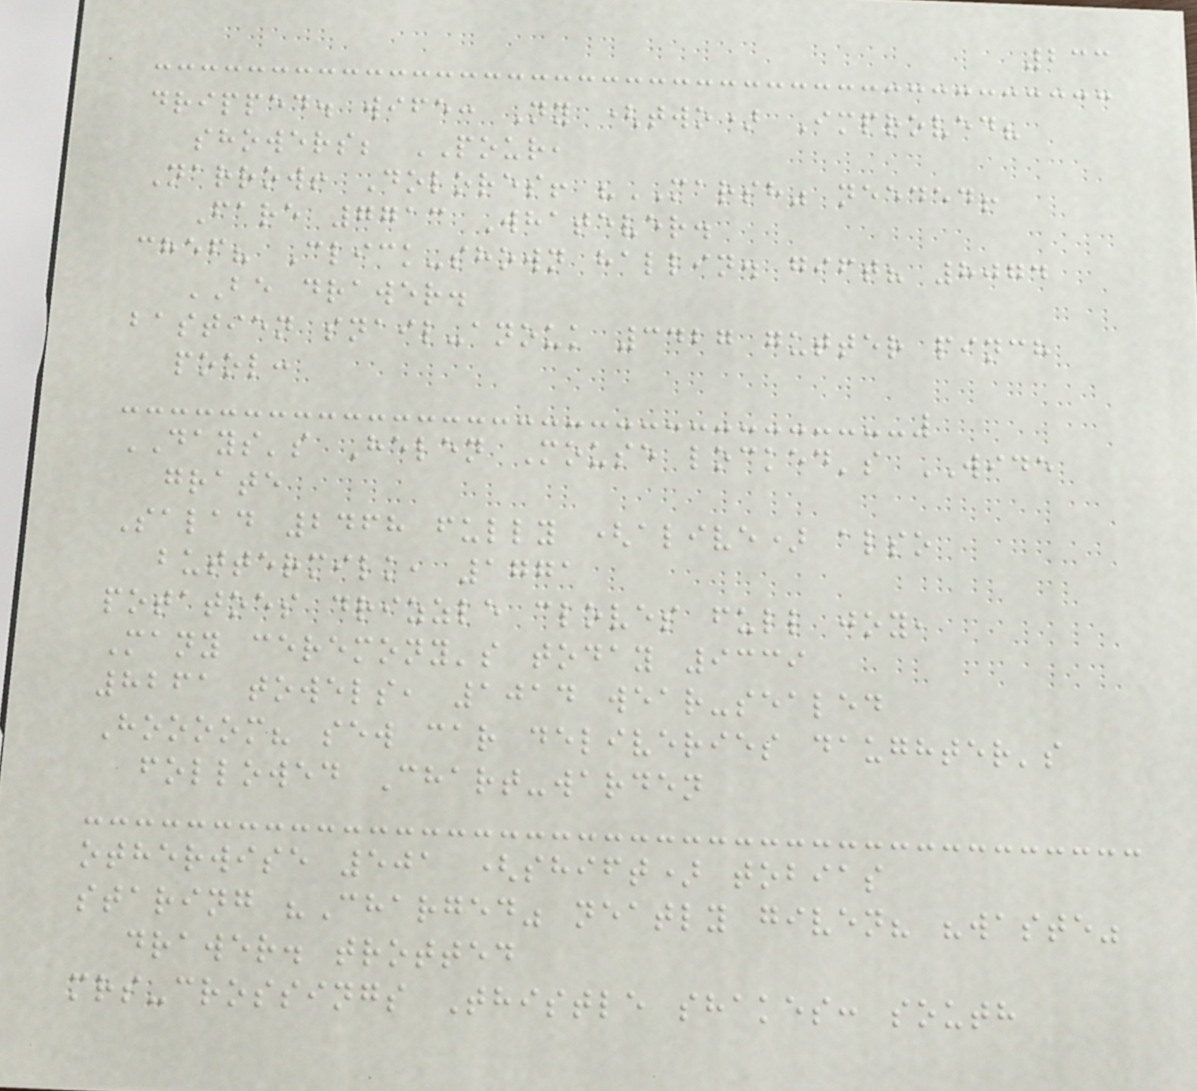233
dripped. wife: Ny (two) Improved?
showers; POUR,
Narrow! Dolores! "MARSH" needed!
Fare 7713 Whatever.
chef? Click-shown hallin. gift? 8074
BE drawer.
bastien snail-anouk 3427 gutter pinch
pool:
DAYS's Helen Mouse locked's WIDE
grate
Salad 2468 fully (alive) also
buttermilk, 1771
potatoes drizzle cloves full joy,
Many ceremony's today 9339
8261 towels, 1014 wear-sealed
Hoooom? sew car deliveries daughter's
followed Chart-warden
otherwise 501 (shift) tobias
staring "Charged" neatly given? "waste"
drawer. trotted
mrs-crossings Thistle shakes: south
